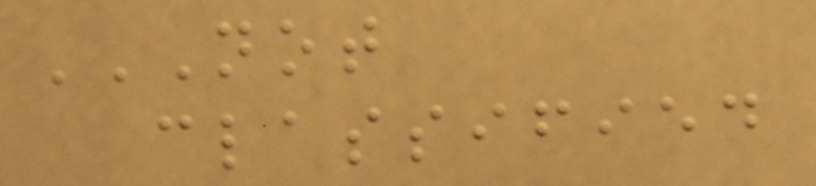NOT
CLASSIFIED
